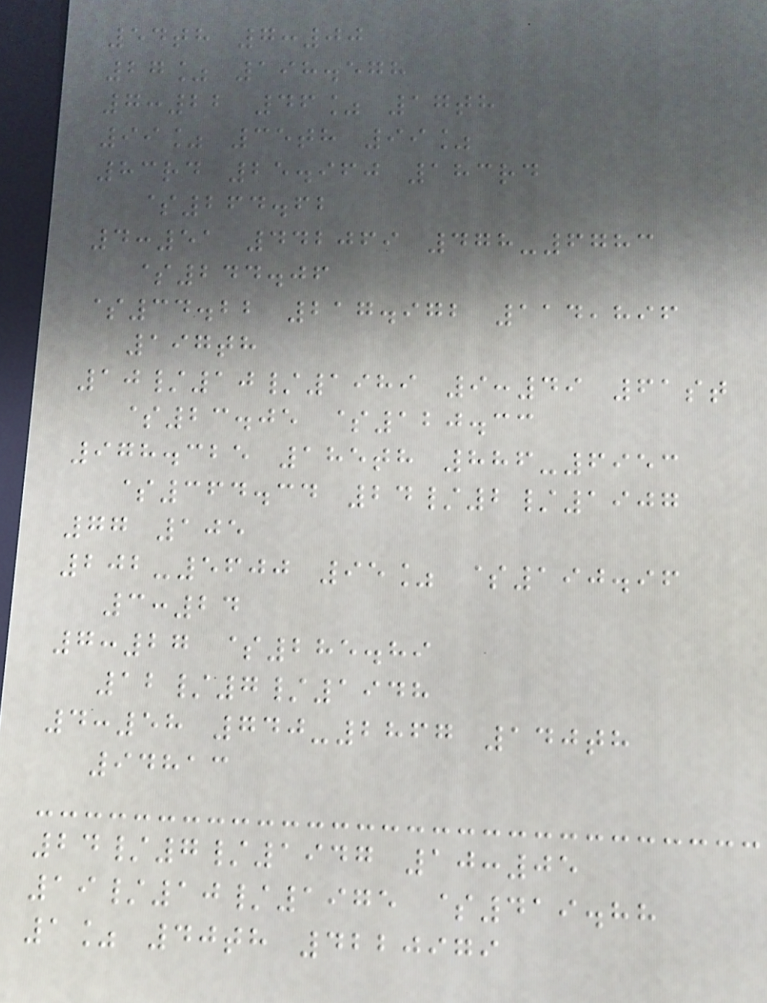54th 7:00
27% 198.578
7:22 46% 17th
99% 35th 99%
83rd 25.960 183rd
$264.62
4:51 442069 478-6783
$244.06
$34.22 217.972 114,896
197th
10/10/1989 9:49 61st
$23.05 $120.33
978.325 185th 886-6953
$364.34 24/2/1907
77 105
202-5600 95% $190.96
3:24
7:27 $285.89
12/7/1948
4:58 740-2867 140th
94813
24/7/1947 10:05
19/10/1975 $419.88
1% 40th 4220979
